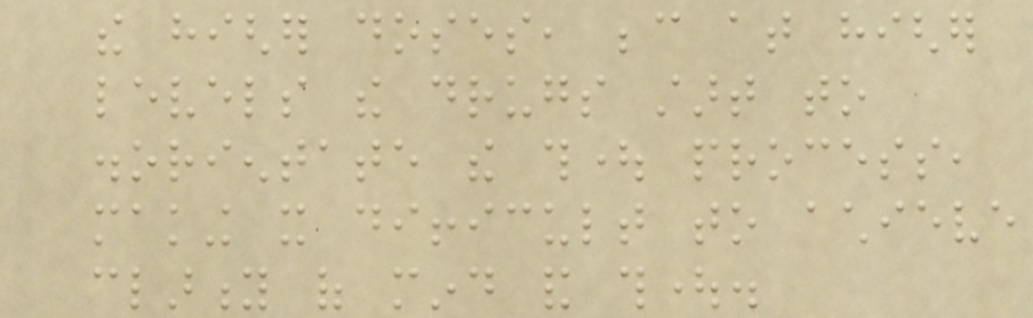the higher doses, because at higher
levels the drugs start to
disorientate the thought process,
making it difficult to achieve
clarity of mind and thought.
